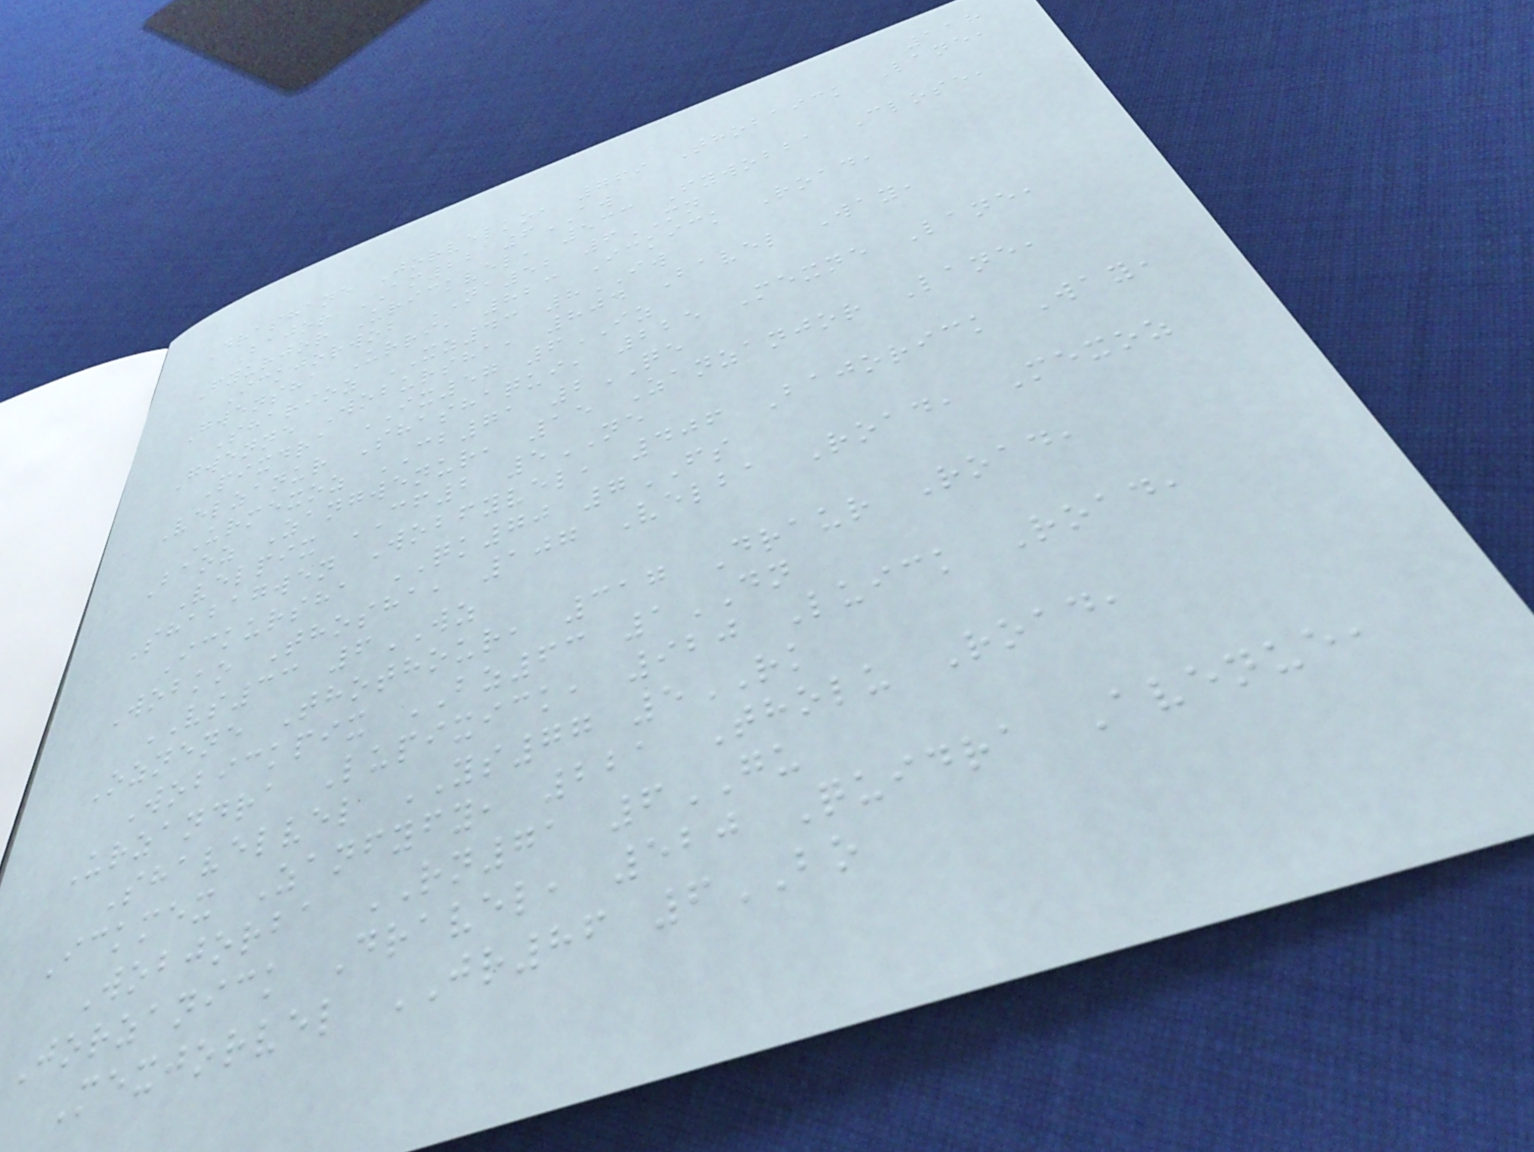118
Drashane Jorvelko, 769 Thobaick Lane,
Bajor AM22 6AW
Fyurjor Urickvel, 533 Fywobba Close,
Ickjorwob NA52 6MN
Gwensha Urri, 823 Ickick Road,
Sharioz XZ43 8IW
Gwenne Wobursha, 804 Bavel Way,
Pixdra IX57 6IZ
Velzanur Shashaqui, 225 Mexne Lane,
Urmexoz CB71 2QE
Baoz Zangwenur, 15 Zanzanjor Lane,
Velpix CF2 5NE
Shabagwen Wobfyvel, 406 Bajorick Way,
Ickursha QK70 7FS
Wobko Thosha, 107 Velba Road, Mexoz
VS33 6WZ
Oznene Thothour, 317 Draur Road,
Wobickpix BZ63 1DN
Urzandra Lupixick, 920 Luick Road,
Shavelvel YS77 5RK
Ickmex Zanfyfy, 221 Tholu Road,
Wobjorba RN71 6GU
Jorzanick Dravel, 520 Quidra Avenue,
Mexjorvel JR86 6BO
